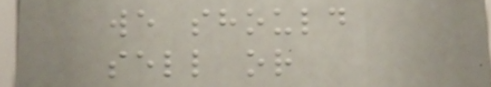we should
sell or
